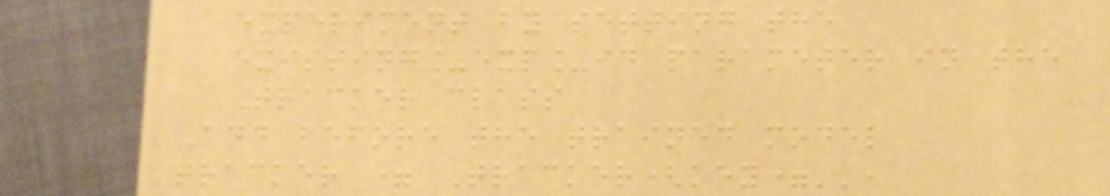experiment by setting the
existing_exp_id parameter in the
Tracker class
Add before the trained model
tracker = Tracker(key='',
